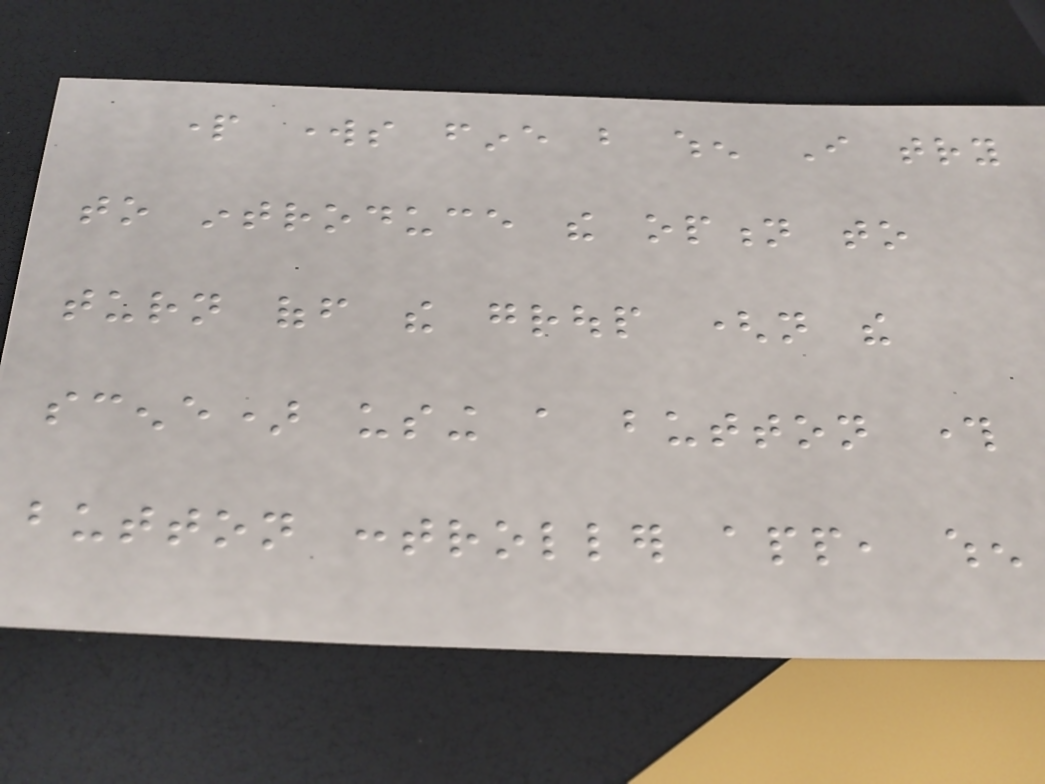part works fine but when I try
to introduce the option to
turn off the group (not the
scene) using a button through
button controller app, when
